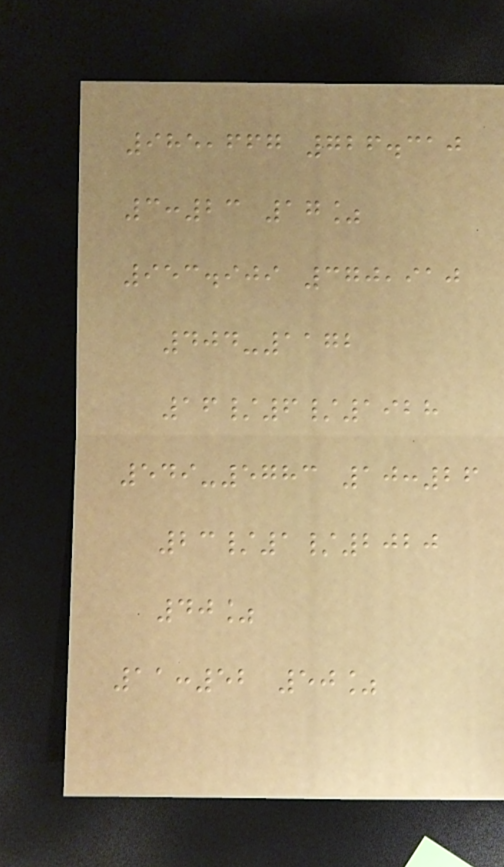985,667 726.310
3:23 17%
953.909 370,910
404-1172
16/6/1928
549-5783 10:26
23/1/2020
40%
11:52 50%
